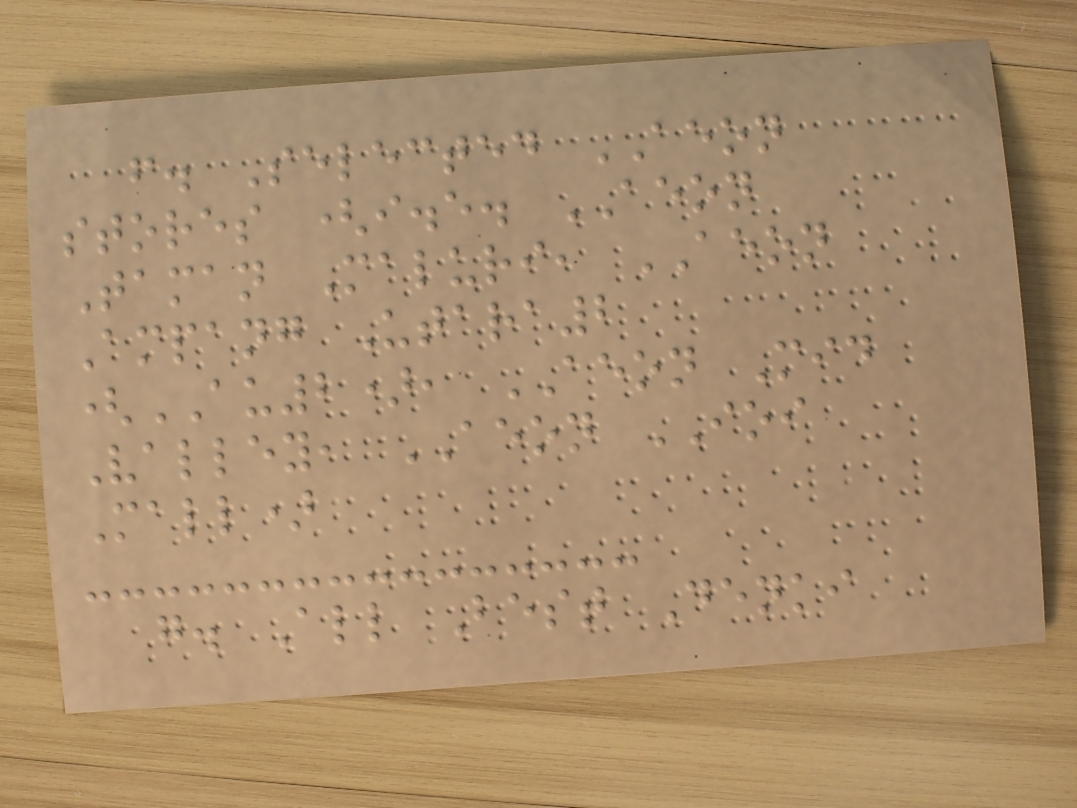f. Selected AEON
stores (i.e. AEON
Taman Maluri, AEON
Ampang Utara2
(AU2), AEON Mid
Valley, AEON IOI
Mall)
g. All Best Denki
